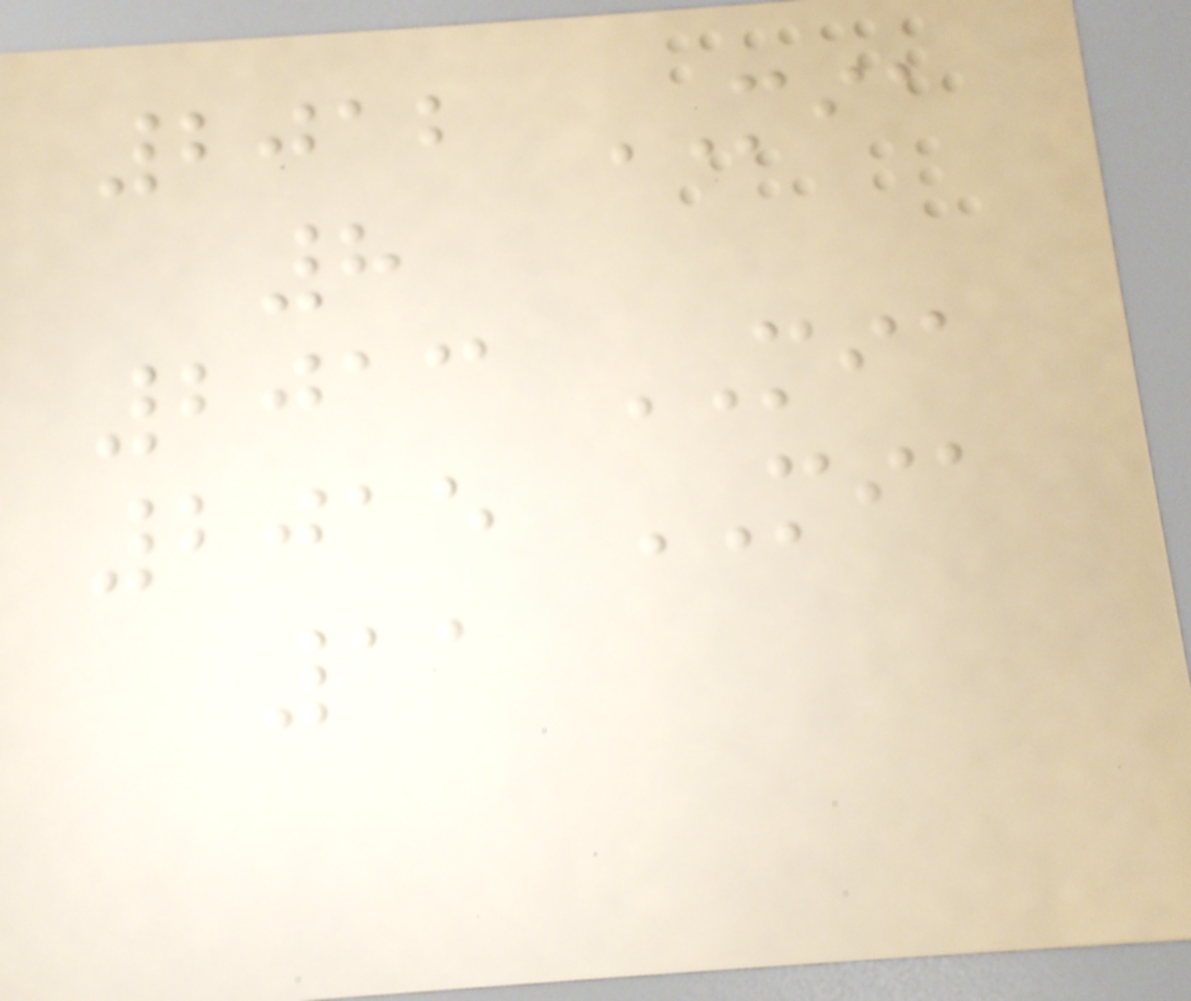2012 MIA
8
2013 MIA
2015 MIA
11
